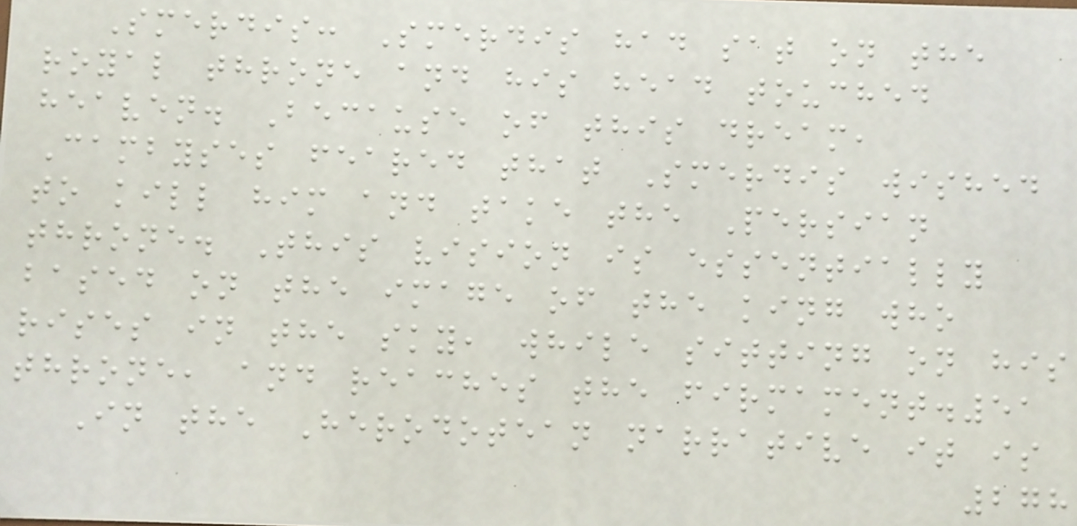Smerdis: Smerdis had sat on the
royal throne and his head touched
heaven. Because of this dream,
Cambyses feared that Smerdis wished
to kill him and take the Persian
throne. This vision is essentially
based on the image of the king who
rises in the sky, while sitting on his
throne, and reaches the firmament.51
In the Herodotean narrative it is
278
